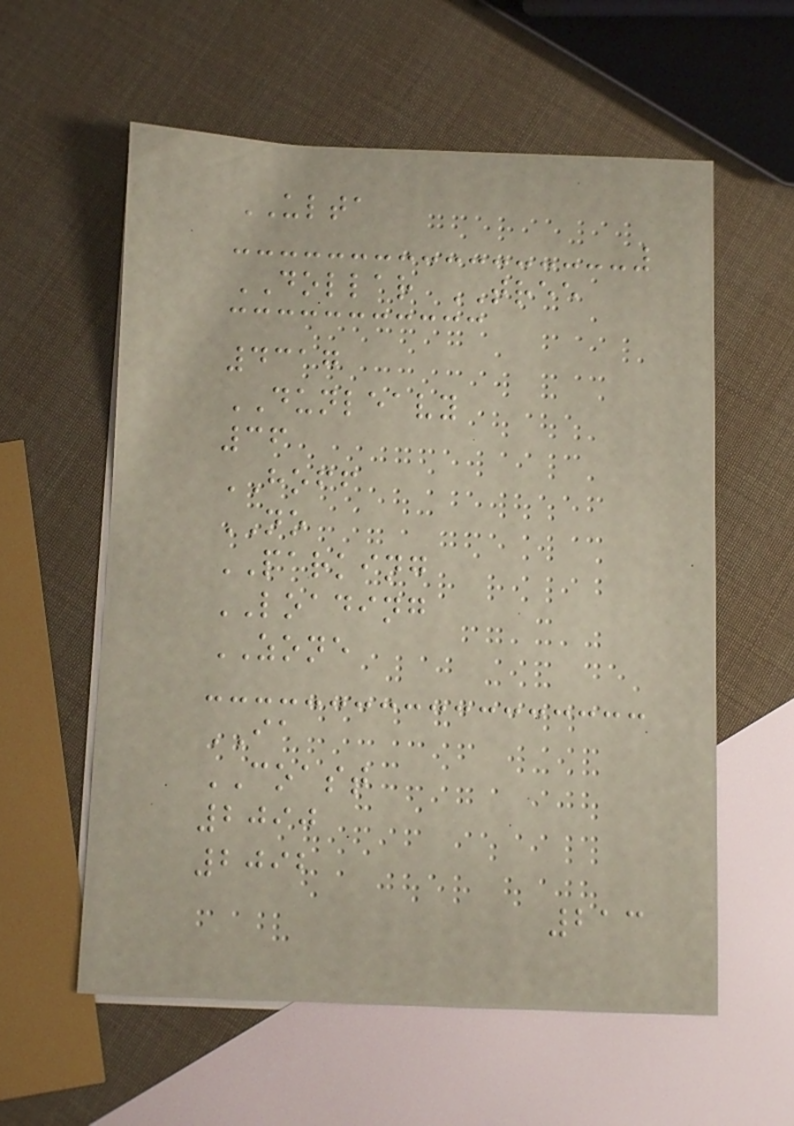ULTA
DOLLAR TREE
4317
DUNLEAVY
36
HOFF
NO
PARKING
LOADING
ZONE
IA
COAST
2090
2092
213
